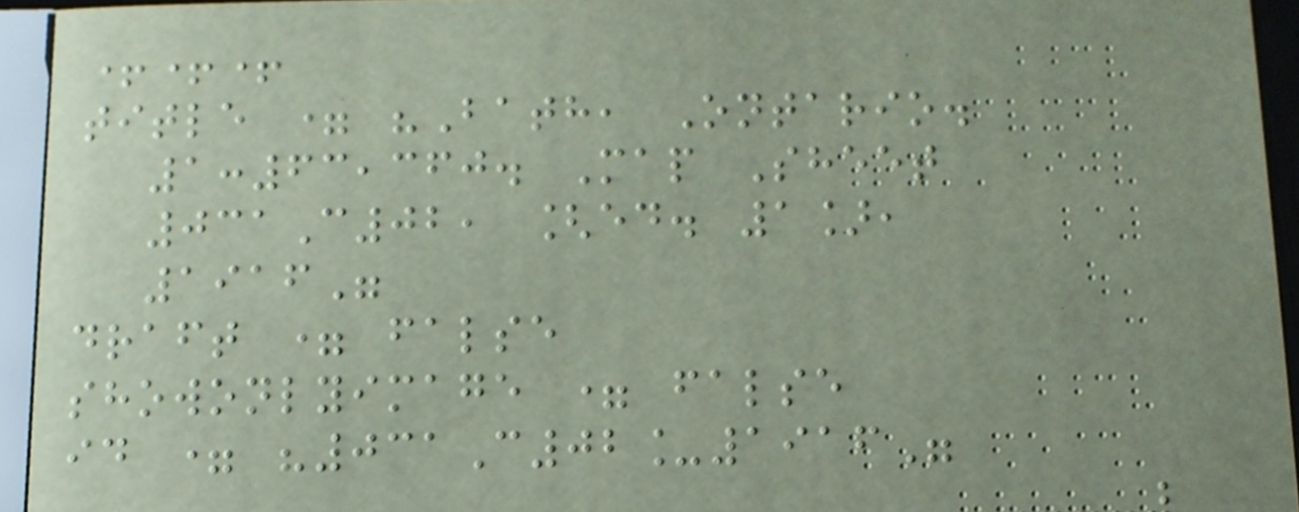+++
title = "Bath, Ontario.
1:63,360. Map Sheet
031C02, [ed. 1],
1916"
draft = false
showonlyimage = false
id = "031C02_1916"
